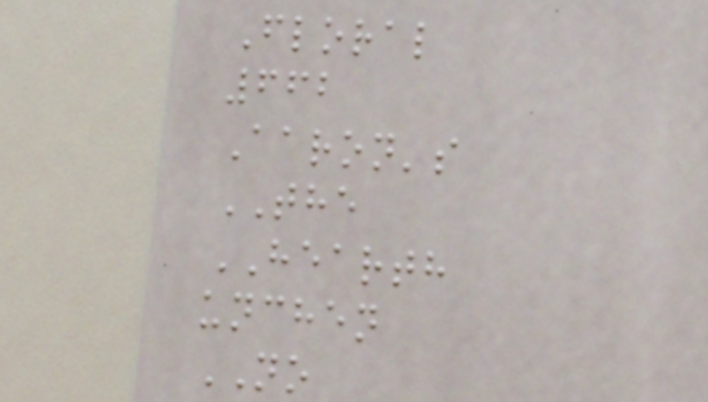Floral
662
Aaron's
THE
HEARTH
unchen
NO
